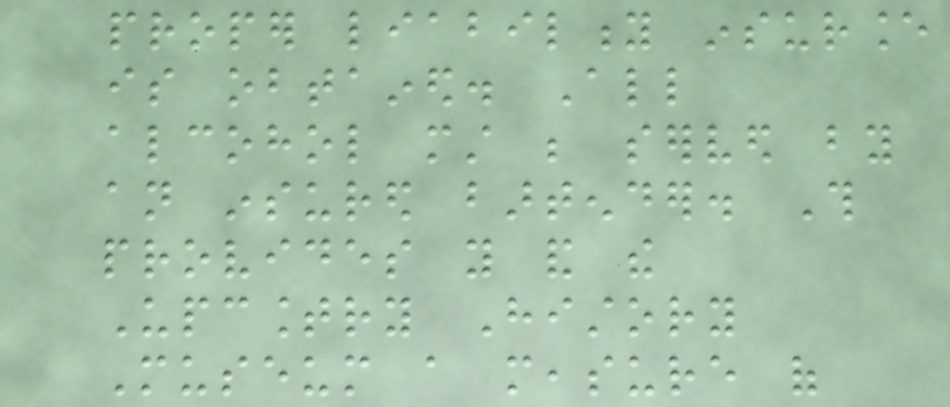proper liability insurance
is obtained. All
alcohol must be served by
an insured bartender. This
provides you and the
Upcountry History
Museum a measure of
